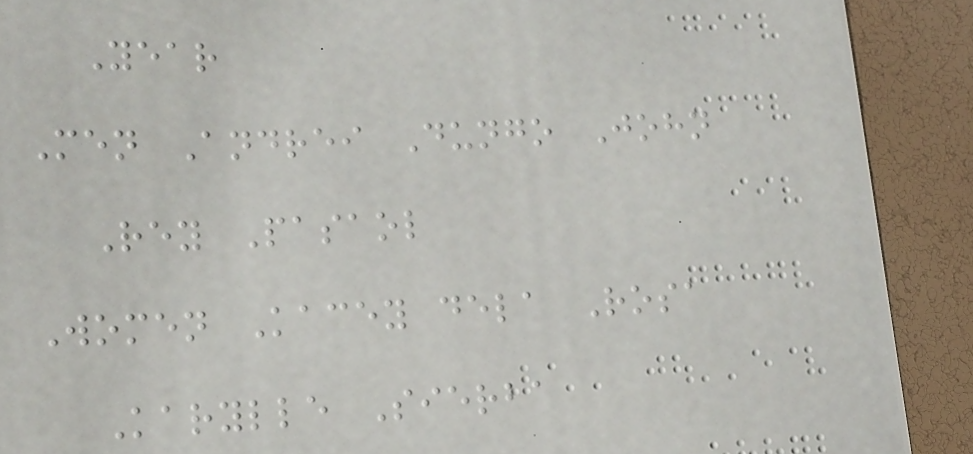Year
Men Andrei Dungo John
Rey Pasaol
Women Kacey dela Rosa
Karylle Sierba
